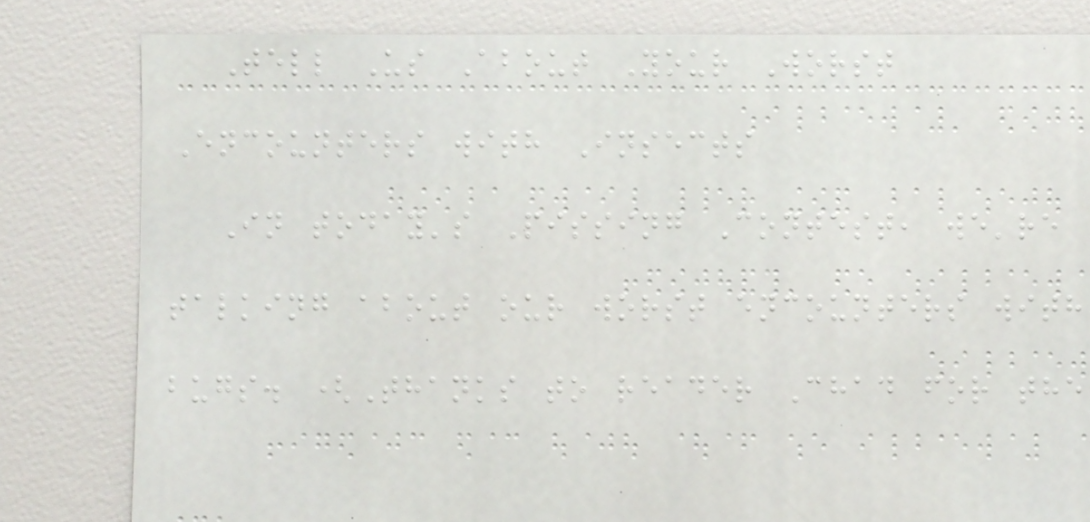Tell Us About Your Worst
Encounters with Insects
In today's Pissing Contest, we're
talking about our worst encounters with
bugs. (Thanks to reader Chad for the
